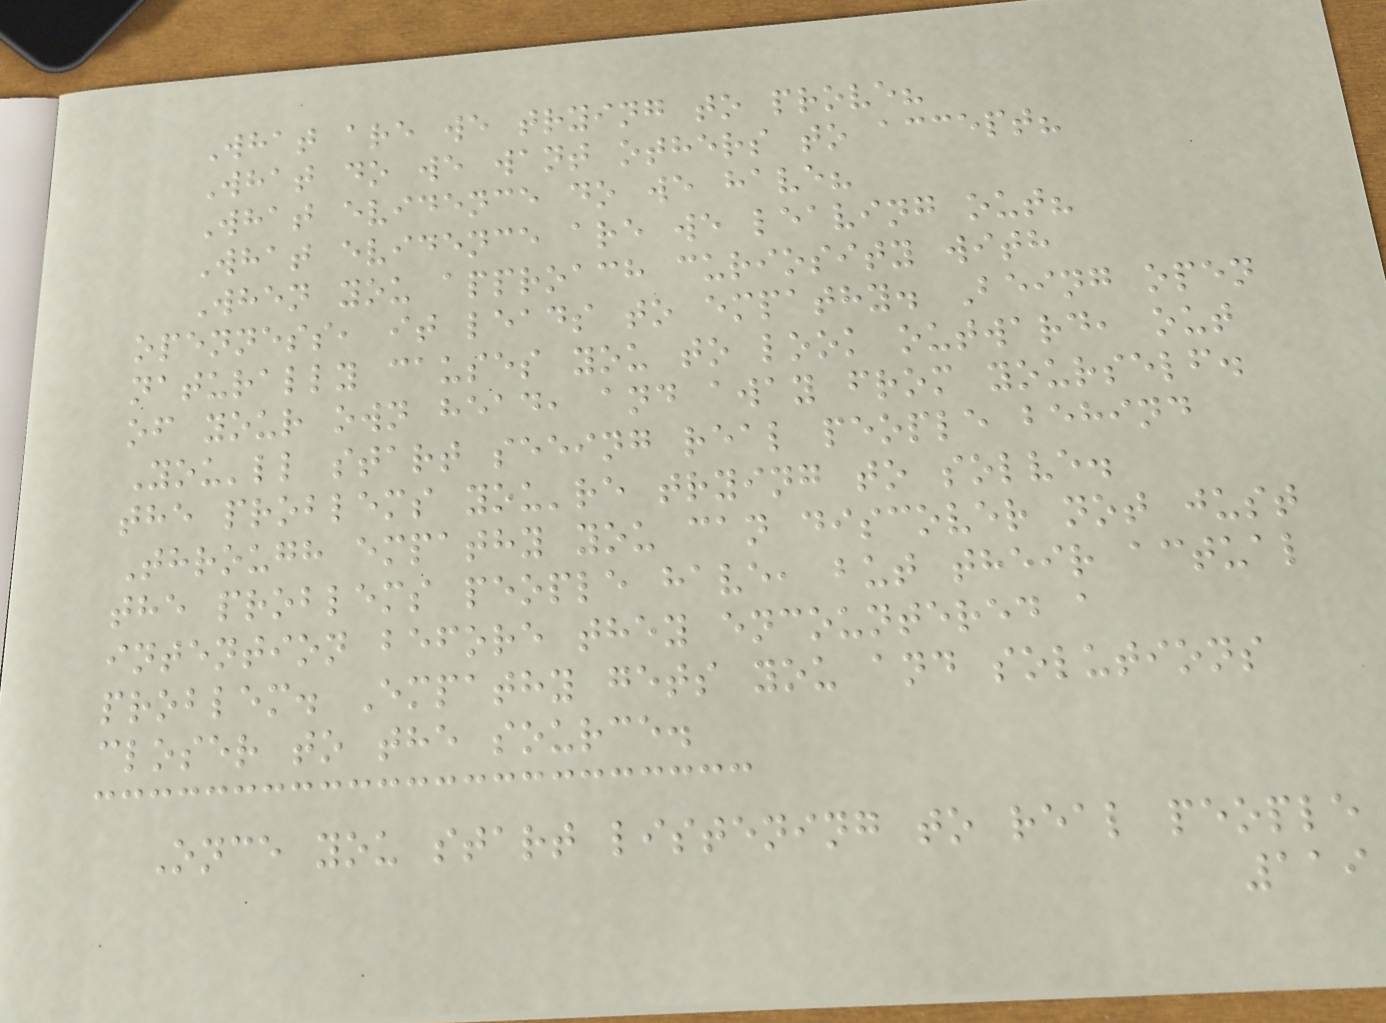What are we trying to prove?
What do we want others to accept?
What evidence do we have?
What evidence are we leaving out?
When you approach curiosity with
openness, it leads to empathy. Being open
naturally causes you to look outward, out
of your own head, and away from yourself.
You'll start seeing real people behind
the problems you're trying to solve.
Through empathy you can discover not just
the problems people have, but their actual
intention before they encountered a
problem. Empathy gets you and solutions
closer to the source.
Once you start listening to real people
119
